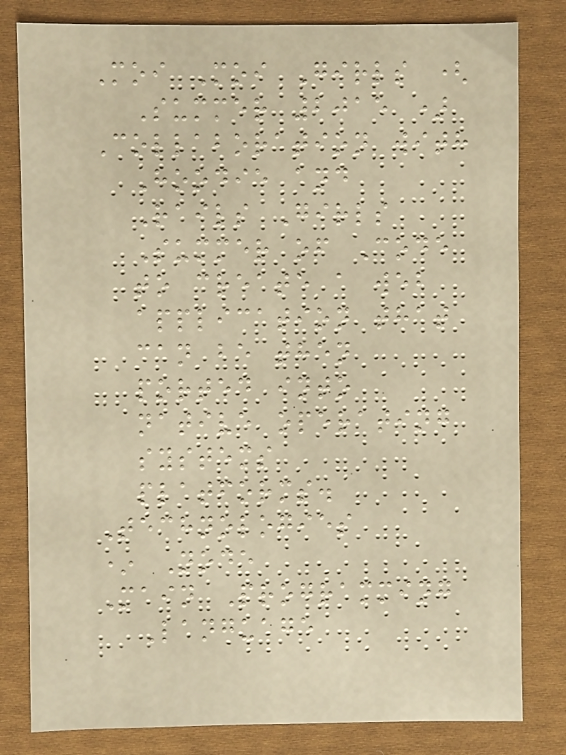Moi Moi Girls (
Summer 2015 )
Collaboration with
Hoodie and
Rails Girls
Summer of Code
to create a web
application that
can be then
ported into
native operating
systems
platforms.
Technologies
* Node
Main Programming
Language
